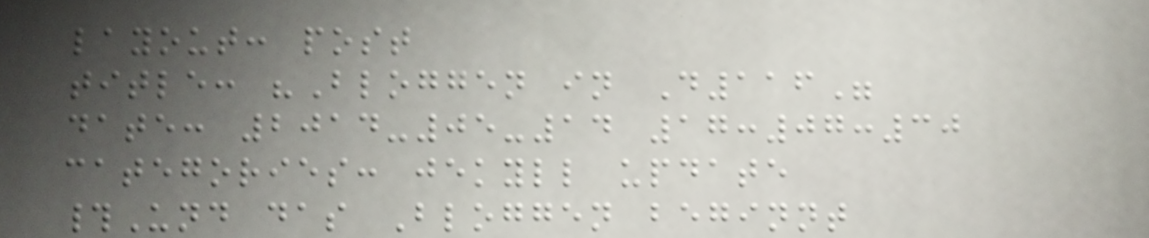layout: post
title: "Bloggen in D116"
date: 2014-05-14 17:07:30
categories: jekyll update
#Und das Bloggen beginnt
